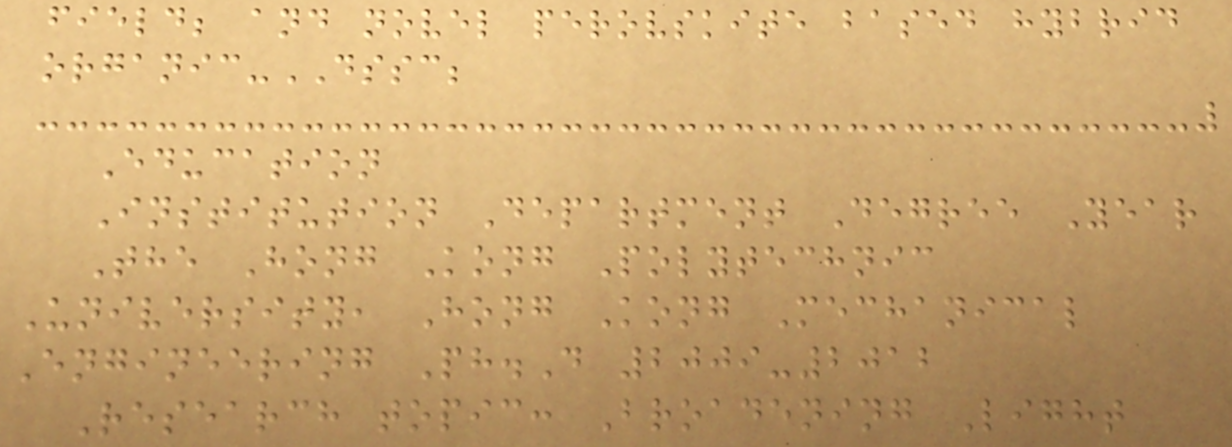field; and novel perovskite based hybrid
organic-DSSC;
Education
Institution Department Degree Year
The Hong Kong Polytechnic
University, Hong Kong Mechanical
Engineering Ph.D 2009-2012
Research topic: Broadening Light
